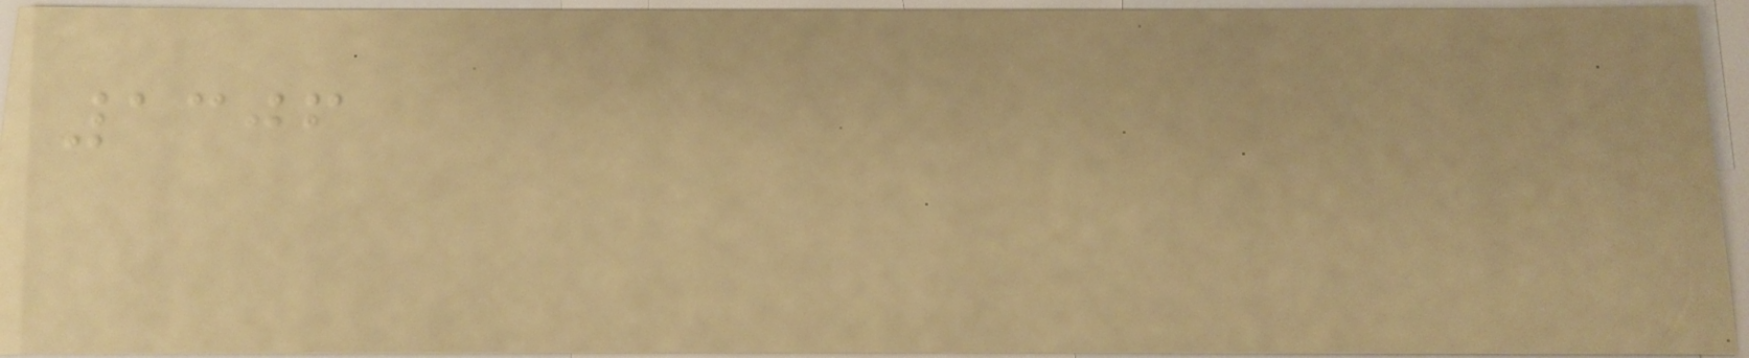1306
